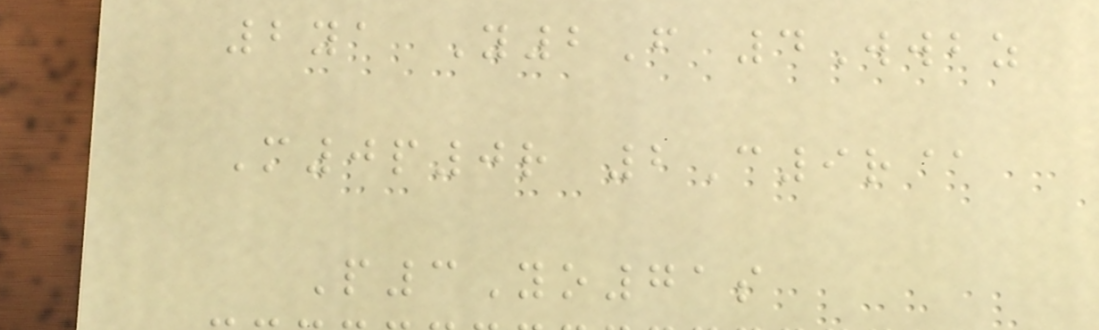2ya Y2F 4Wwbz
M0p0r 2C9r@
P3Yo71s
